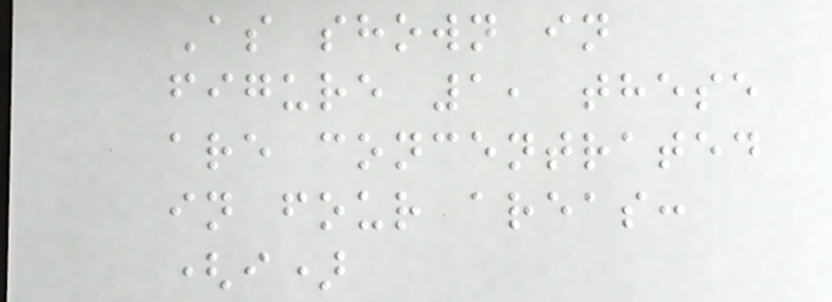As shown in
figure 1, these
are concentrated
in four areas:
(i)
